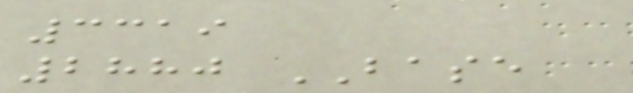3319
2880 BASE
